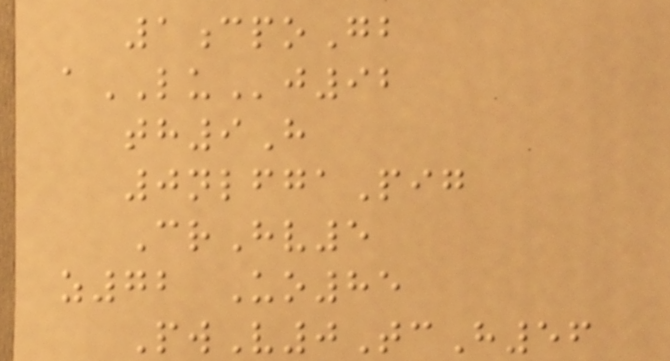1cpoGb
aLUj92
th9H
0nlfgaPig
CrHv5
z72 Uo85
PwV0TcH56
